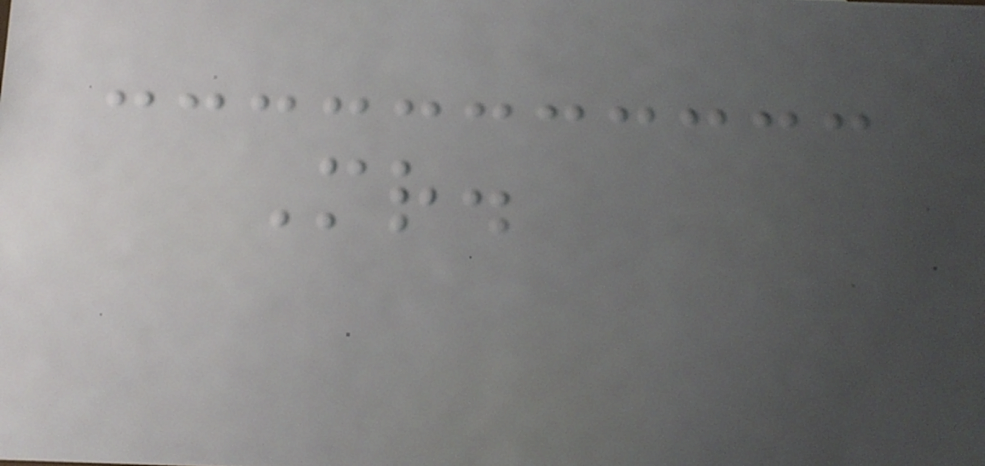Mr.
